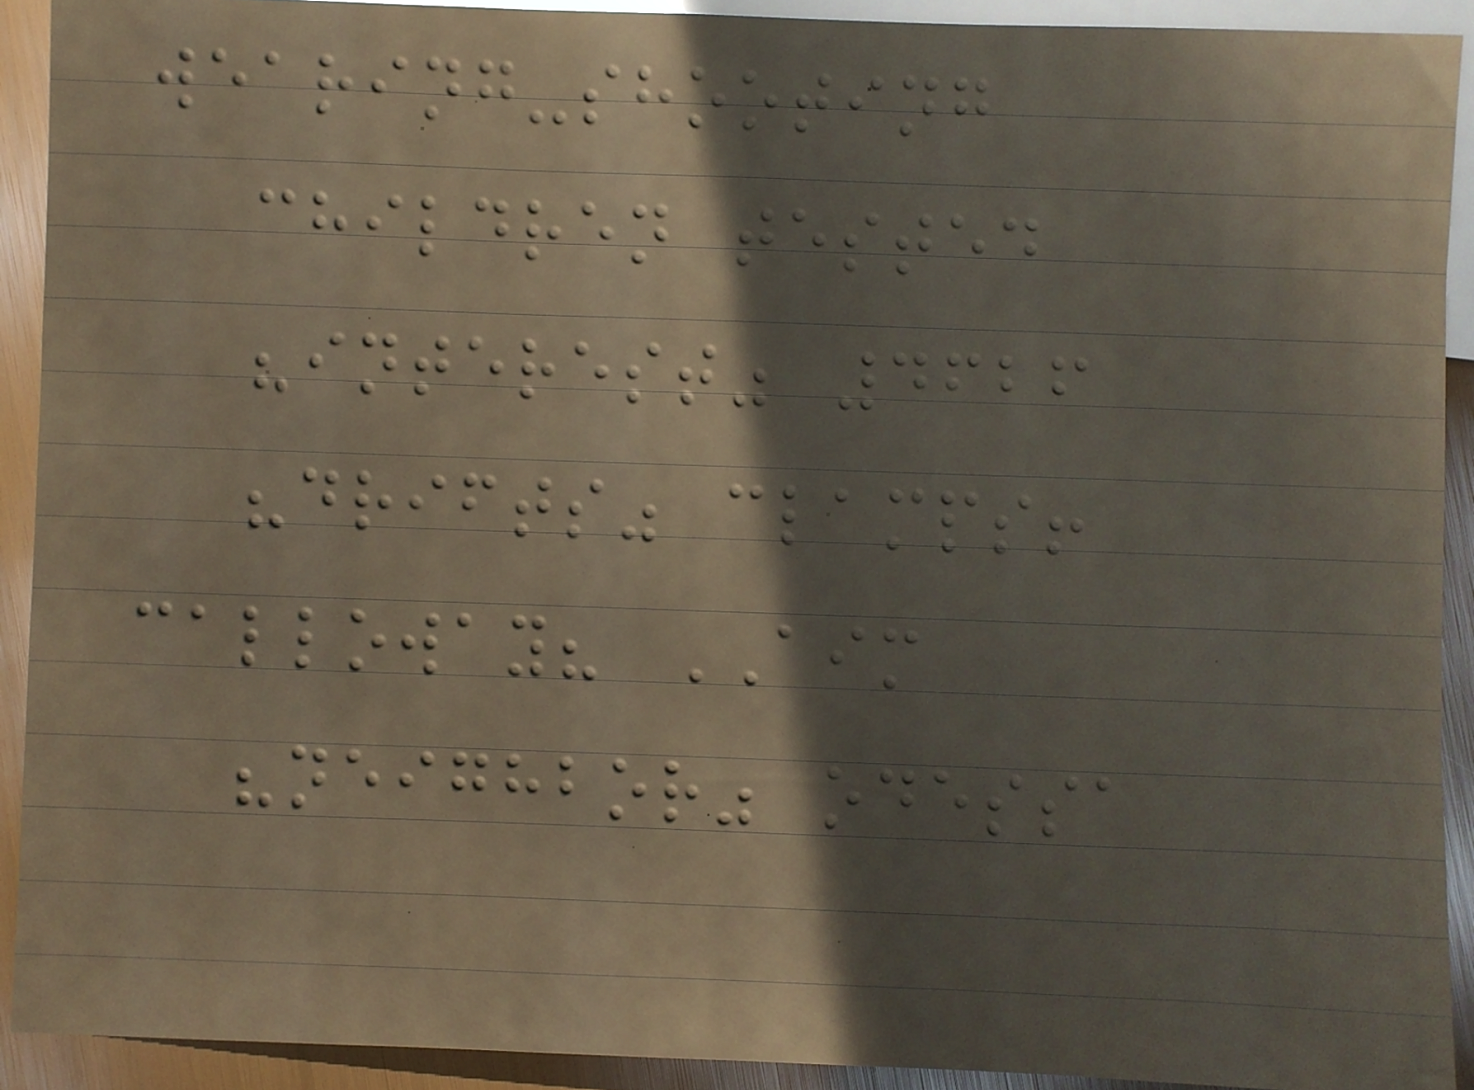wearing-shooting
children tested
"interest" 4626
"drifts" clamps!
calloway? AIM
"neighbor" odessa
